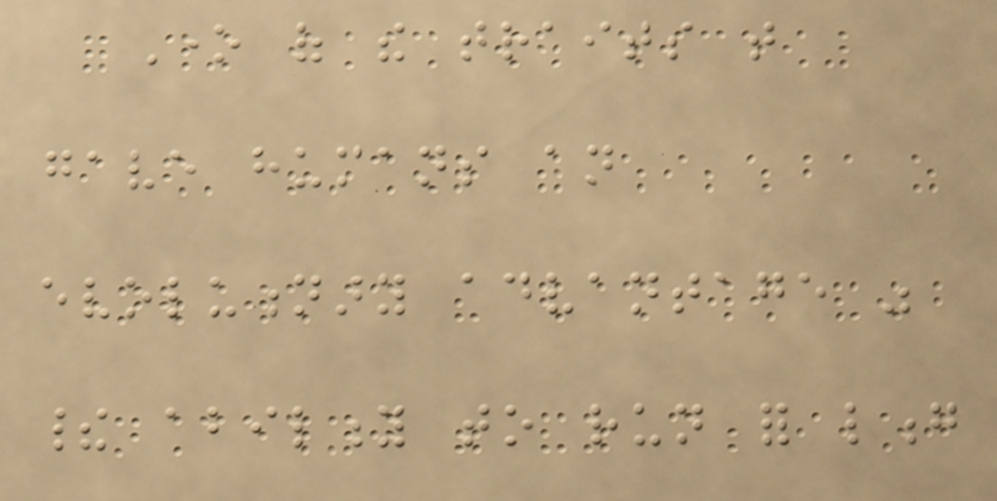One of the traits that
gave humans an
evolutionary advantage was
their ability to run for long
